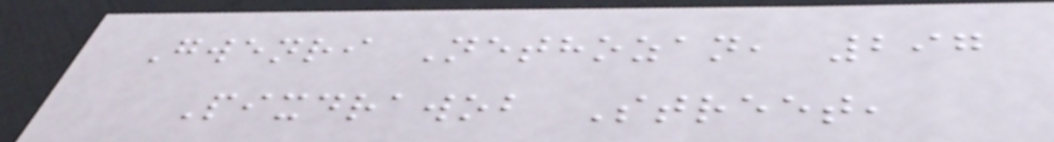Gwenri Nethozan, 297
Pixdrawob Street,
